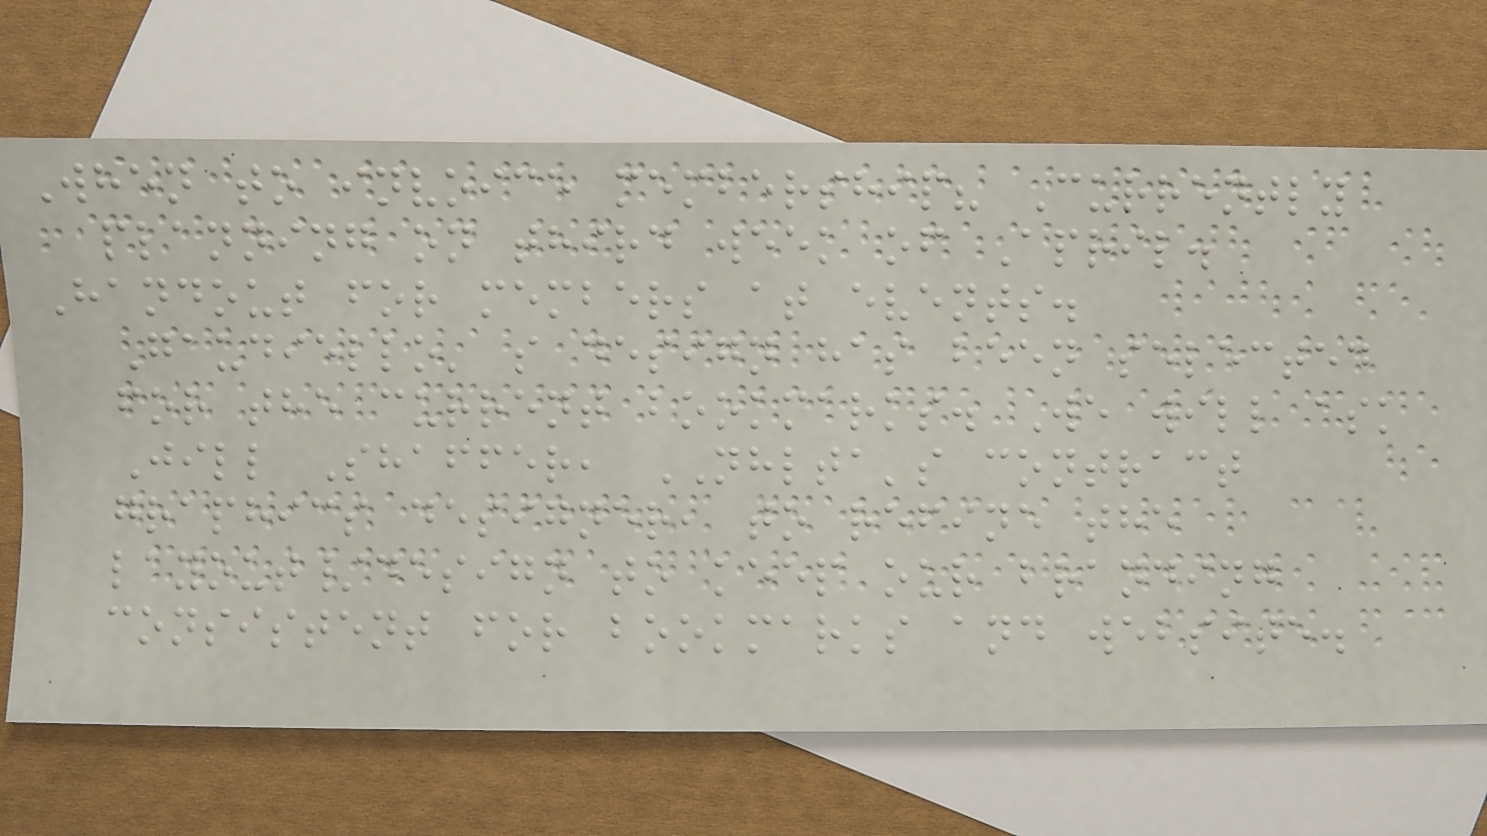When to invoice membership? Currently
planning on third week of April.
Handout for members at events.
Gaudiello' s design has been selected
for the current bookmarks. We will ask
Jill Shaffer, NHLTA's contract
graphics designer, to refine the
layout/design to keep our branding
consistent for bookmarks and website.
